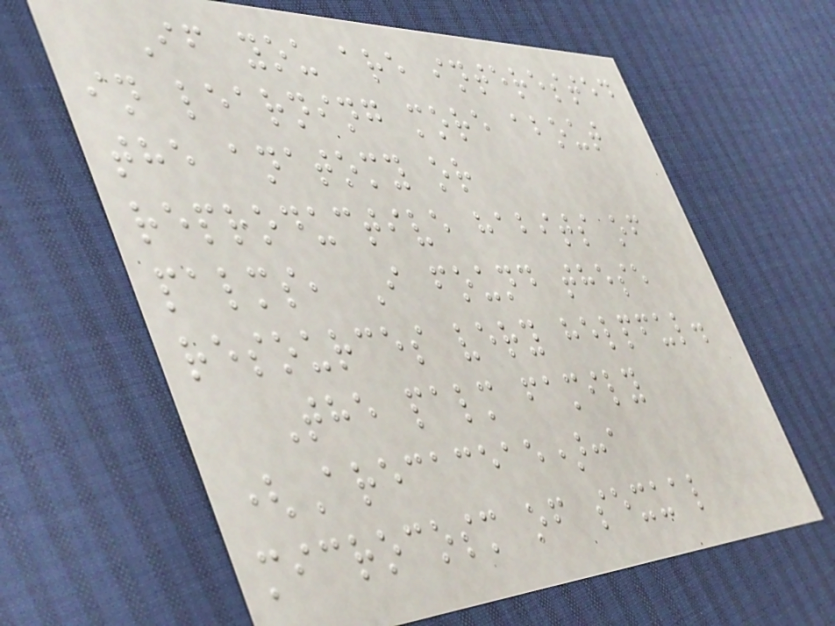If you are interested
in learning more about
the anatomy or
reproductive habits of
palms, I found these
resources very helpful.
The palm family
(Arecaceae):a
microcosm of sexual
